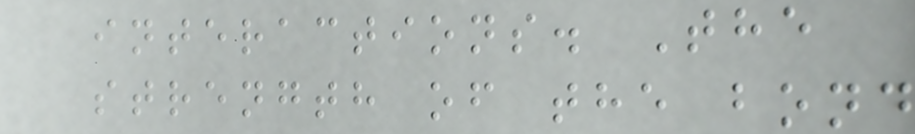interactions. The
strength of the bond
